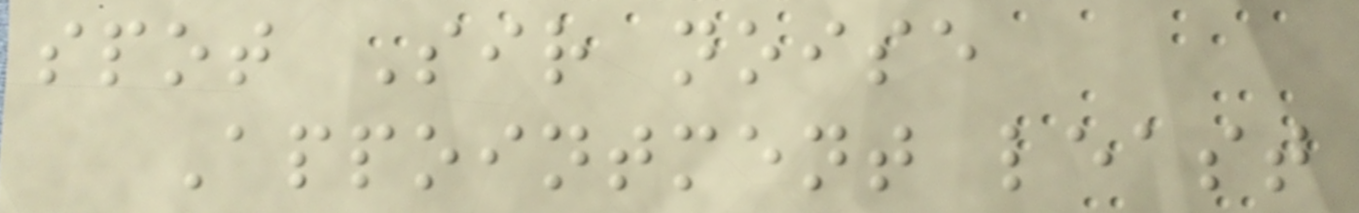spot Sir noise
Appointment least
